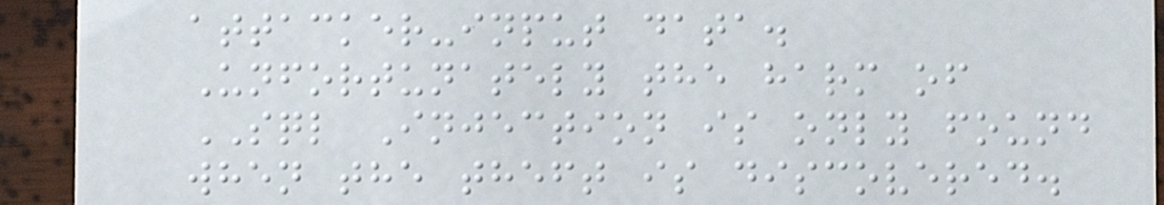attacker-input data.
Unfortunately the harm of
SQL Injection is only found
when the theft is discovered.
